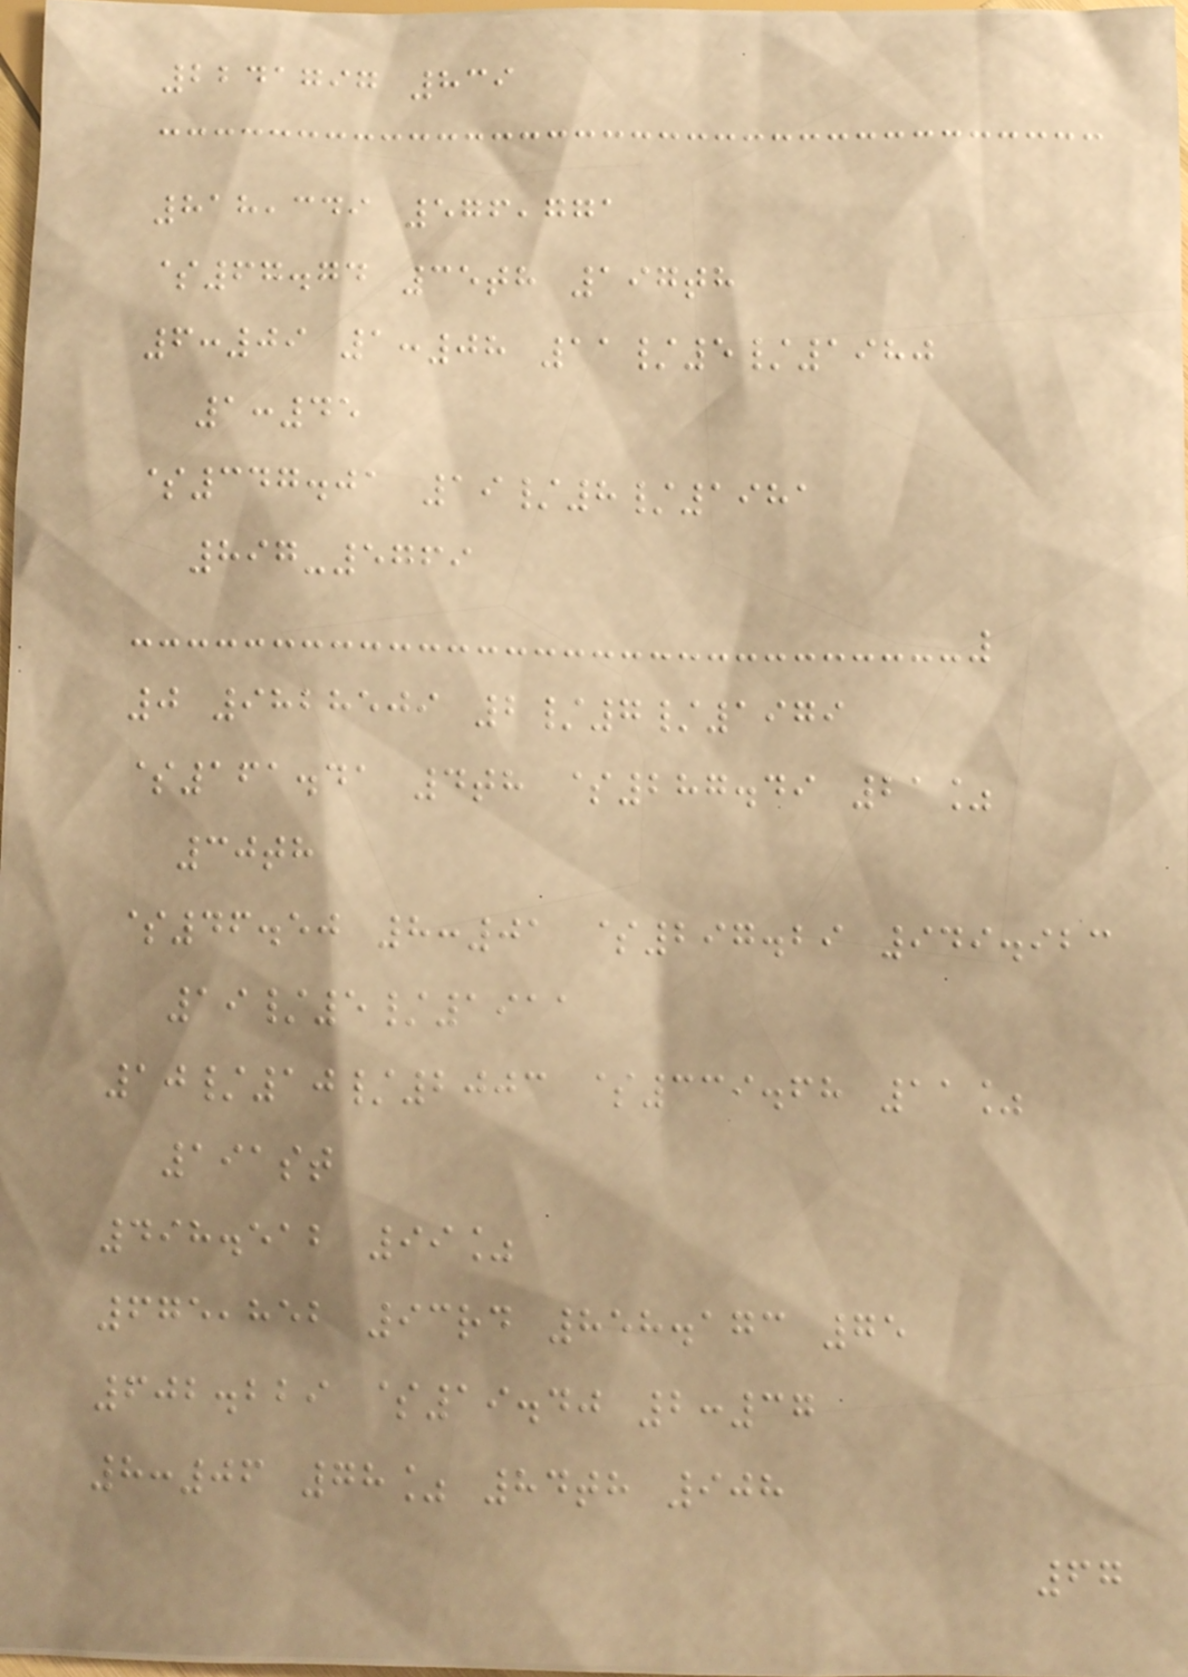2241797 839
818,349 576,771
$67.74 35th 197th
6:09 1:08 11/5/1980
1:45
$347.01 19/8/1981
897-5769
0 9828509 2/7/1979
$161.41 4th $287.49 21%
30th
$46.50 8:01 $297.29 949.923
19/5/1911
10/10/2003 $339.68 11%
191st
498.512 99%
675,852 93rd 858.173 75
602.229 $19.40 2:37
8:06 78% 84th 908
67
